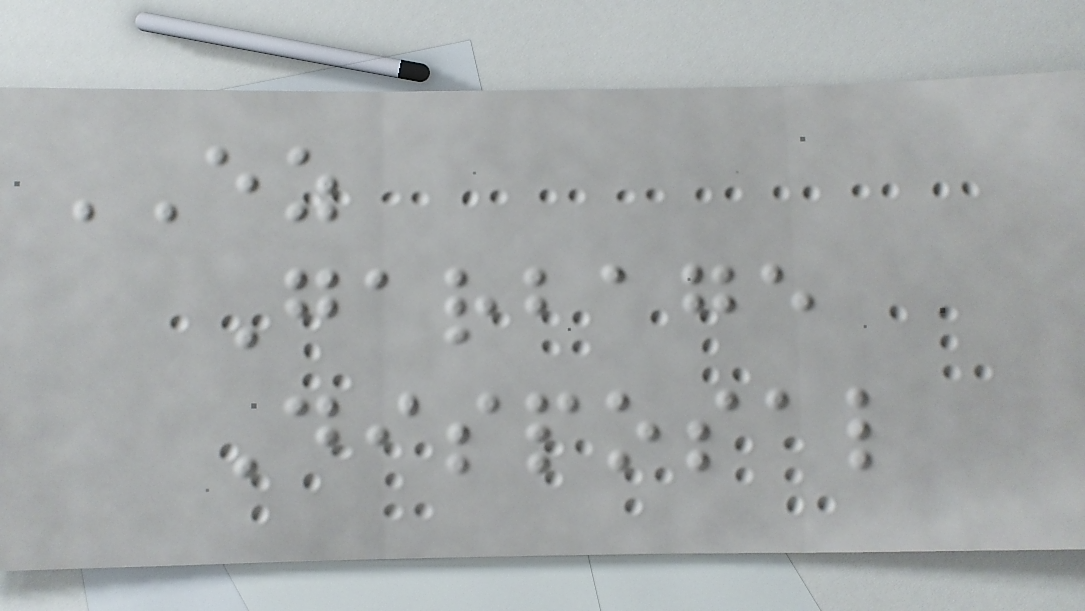EZ
Garbage
Disposal
